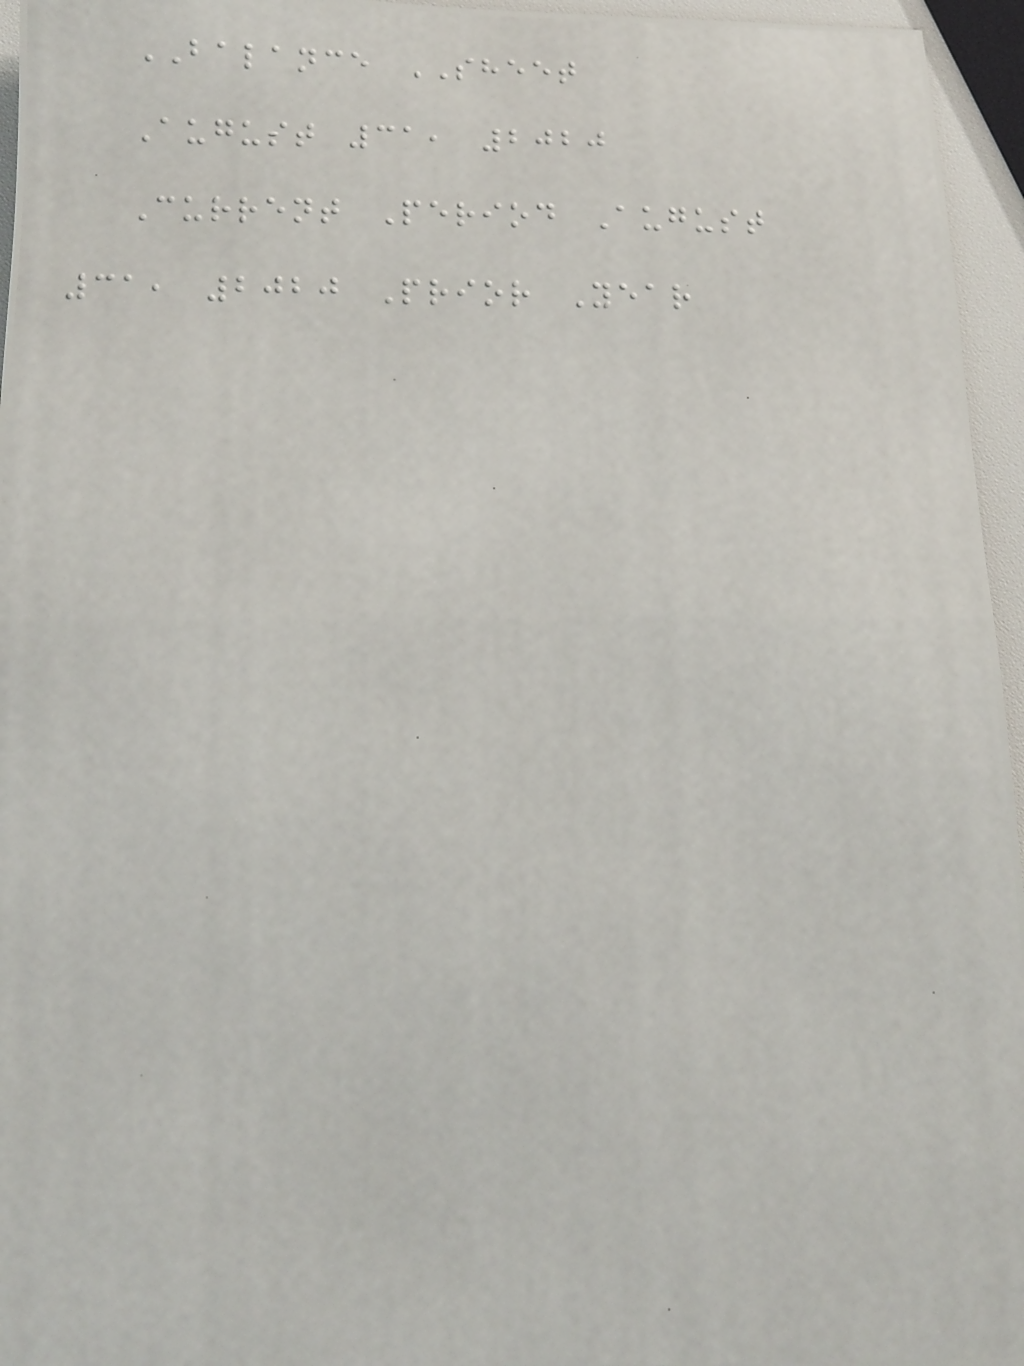BALANCE SHEET
August 31, 2020
Current Period August
31, 2020 Prior Year
